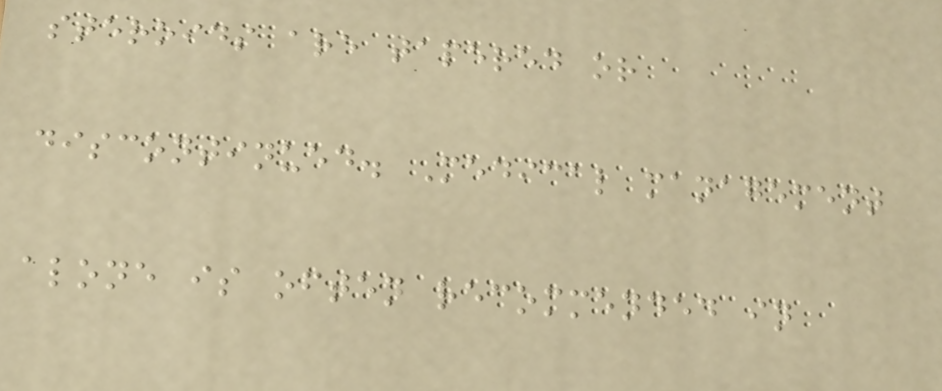steroids are tapered or
discontinued. Medical management
alone is often recommended in
